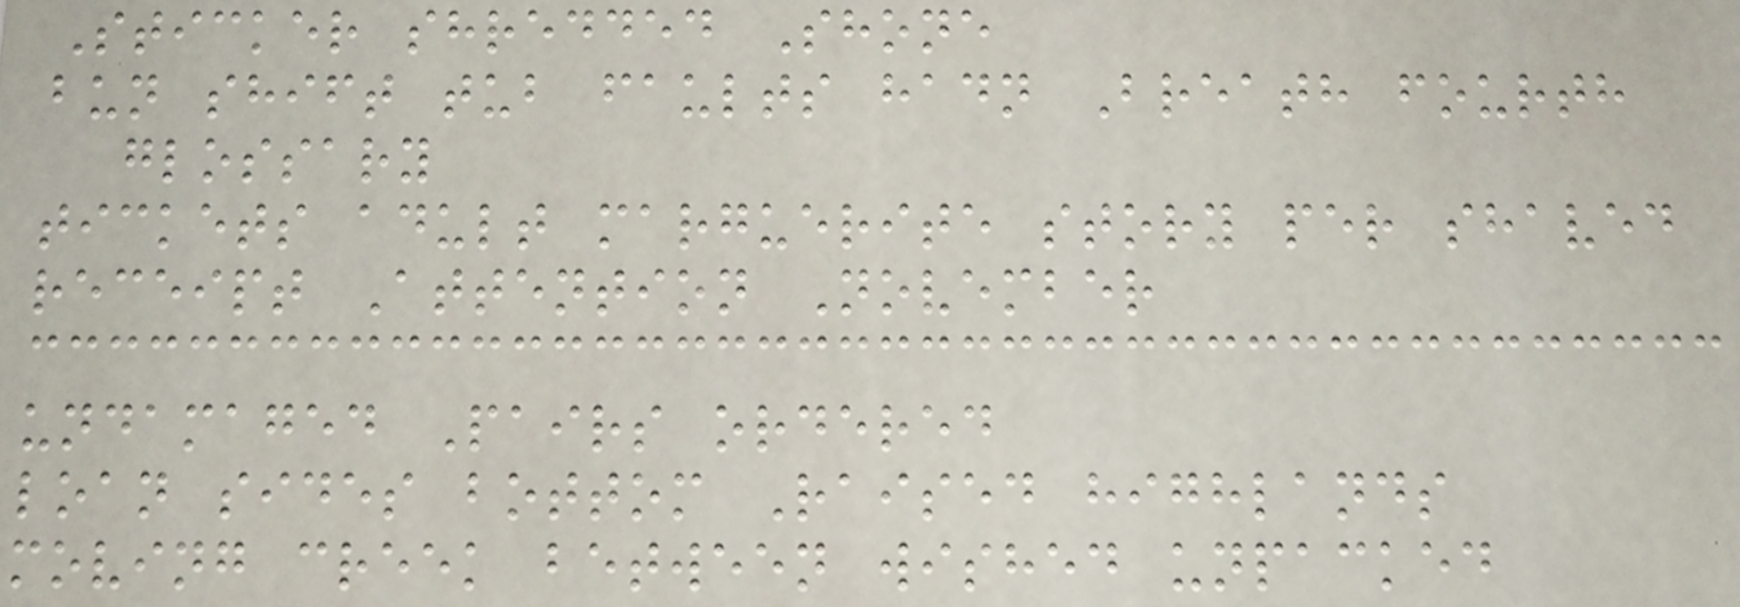Sticker shredded Shone
bun shift tub faults hadn Breath fourth
glossary
tickets adult marguerite story per shaved
receipt Attention November
undamaged Pairs ordered
loan sides bottom Raised highlands
moving creek between wished unpacked
